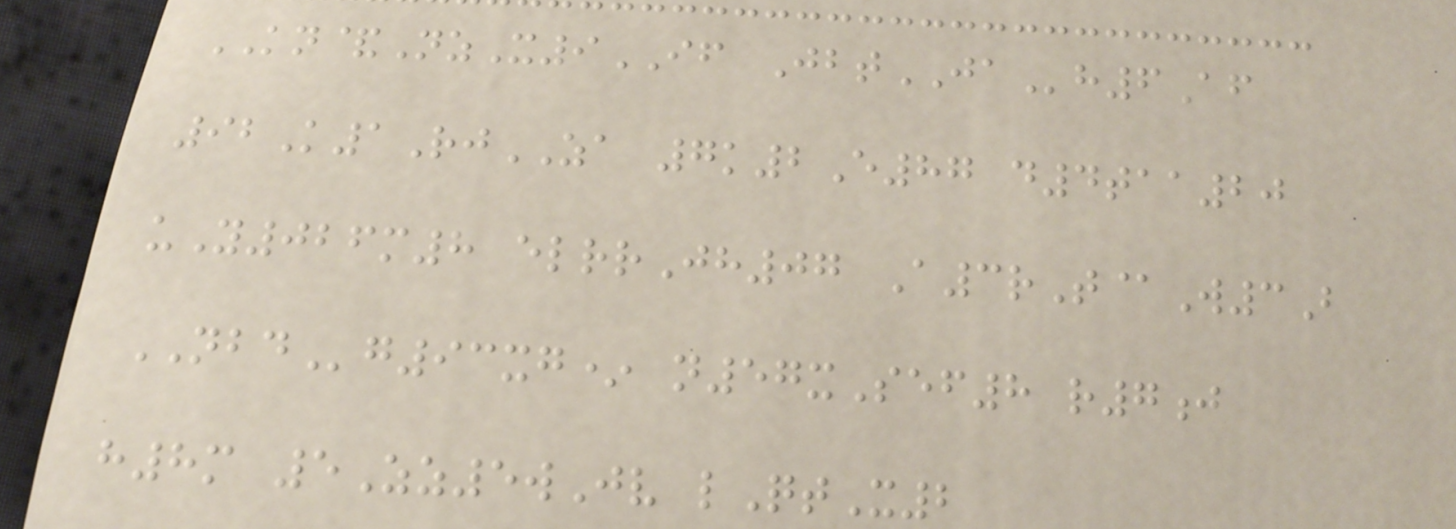KN&NzX9IF JbtJAh6Af
92K1RjZA 7k2E87 d4taa20
uY026m8 elrrJh07 A3rT@W3B
NBDg93xg* n57xSef8 r7j
h8m 5Zz5wJv lQtX2
